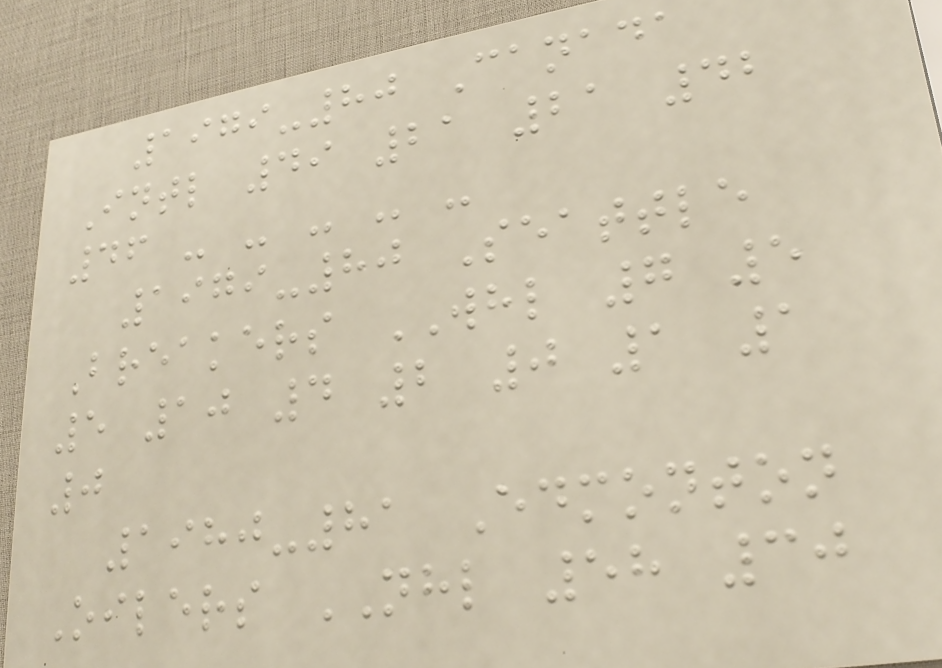1979-80 Canada
Intl 49 21 21 42
46 - - - - -
1979-80 Seattle
Breakers WHL 7 5
5 10 4 2 0 1 1
0
1980-81 Edmonton
Oilers NHL 58 30
